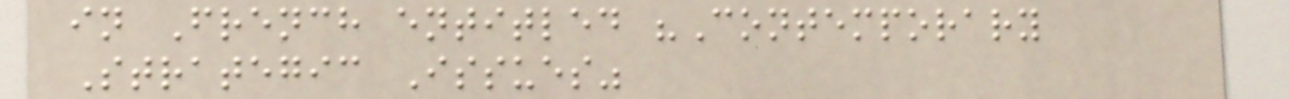in French entitled "Contemporary
Strategic Issues"
